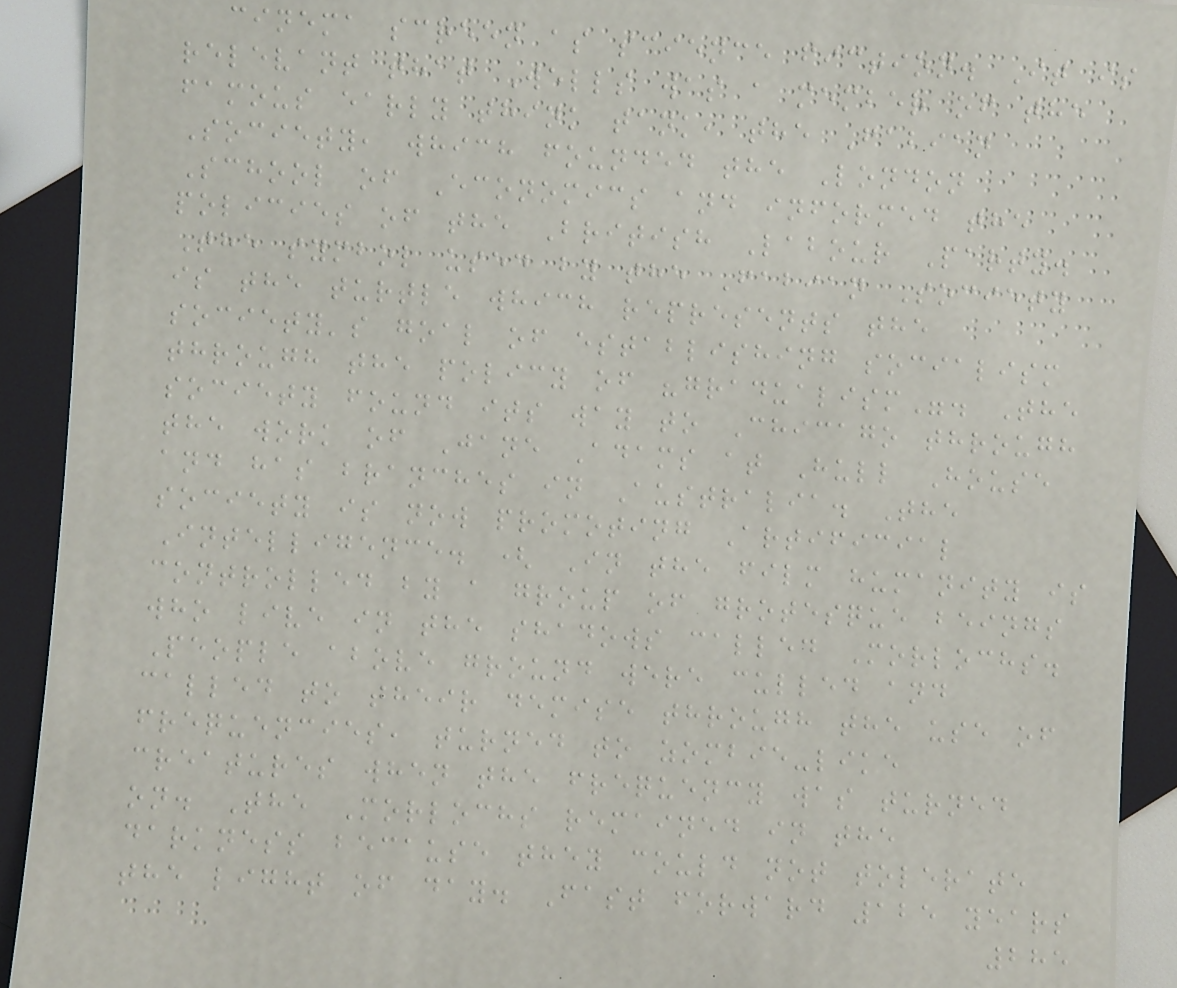cinema screen as science fiction. It is
relevant that Wells was a member of the
famous early think tank, the Fabian
Society, which founded the London
School of Economics and informed the
policies of the British Labour Party.
The symbol used by the Fabian Society
is the turtle which represents the
society's goal of establishing socialism
through the policy of "gradualism". The
society found its way to Chicago through
the work of Jane Adams at Hull House
and has branches in Australia. The
society is now promoting Artificial
Intelligence. ( In the film humanity is
controlled by a group of grotesque beings
who live in the shadows called Morlochs.
People above ground were culled and
called to their demise through the use of
frequencies, turned to zombie-like
creatures when the frequency was turned
on. The Morlochs remained in the
darkness because they could not tolerate
the light of day. Fast forward 125 years
285
